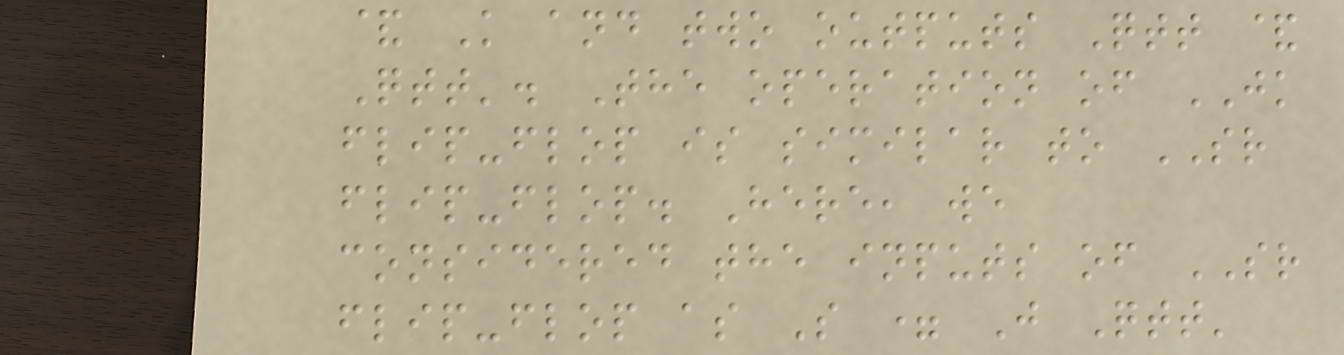& K and two outputs Qtt &
Qtt'. The operation of JK
flip-flop is similar to SR
flip-flop. Here, we
considered the inputs of SR
flip-flop as S = J Qtt'
